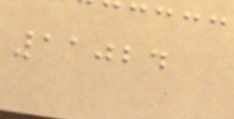11024
